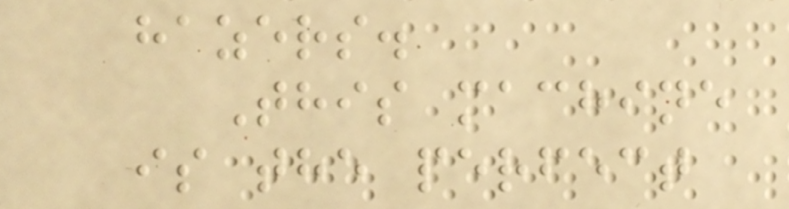hazers.
This machine
is the perfect
